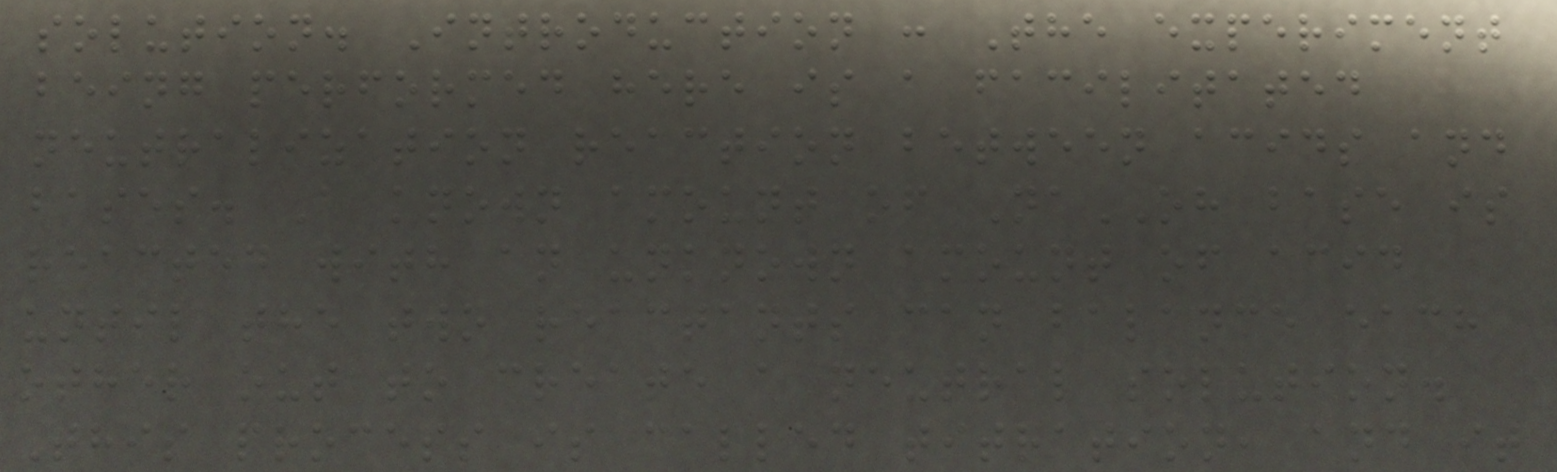solution. Introduction : The experiment
being performed here is a facilitated
neutralization reaction between acids and
bases. A known amount of NaOH base is
reacted with an unknown amount of acid
until the two reactants can balance each
other out to create a neutral solution.
This process is called titration, and it
